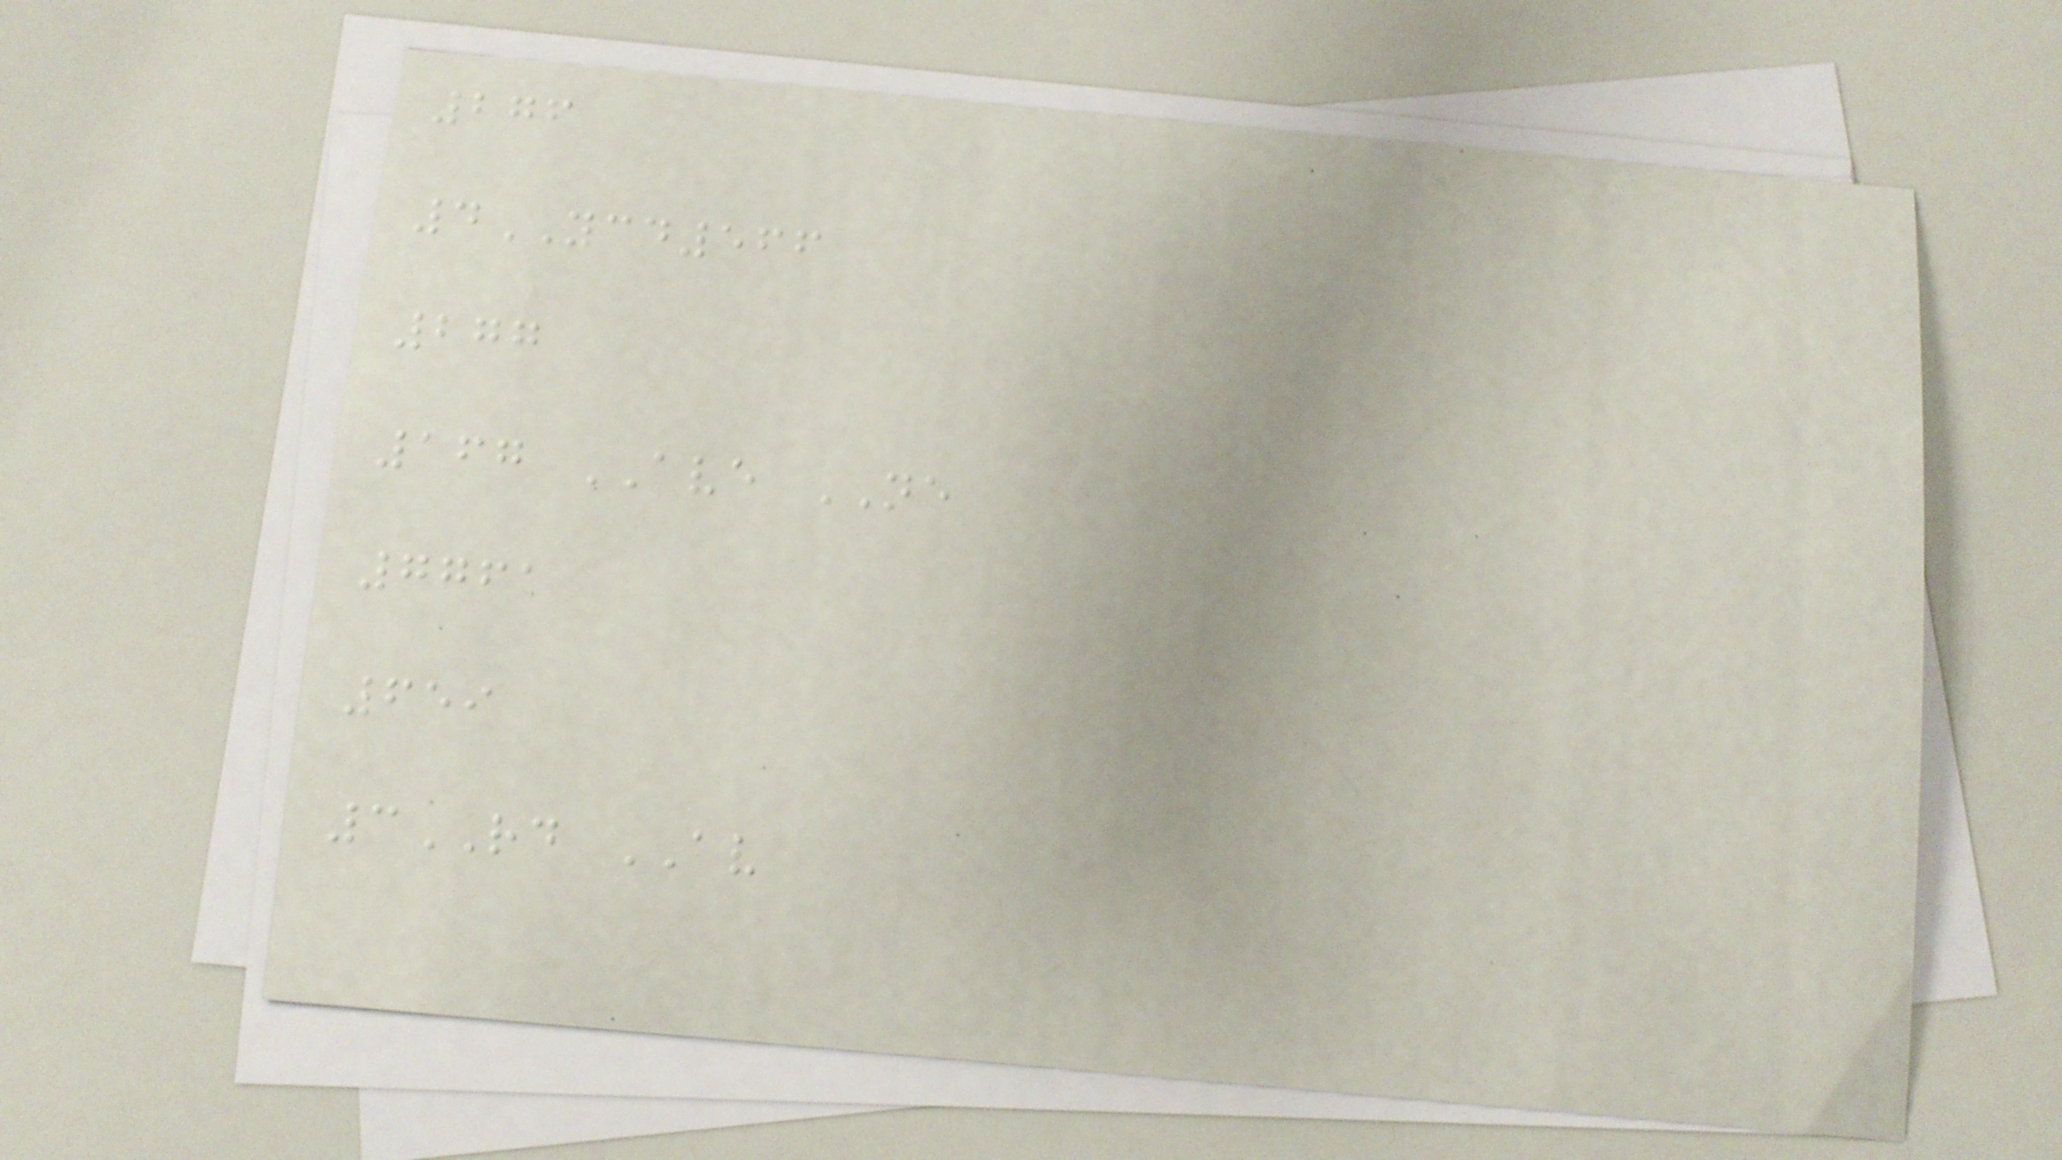276
4YCD566
277
167 AVE NE
7761
659
3RD AV
